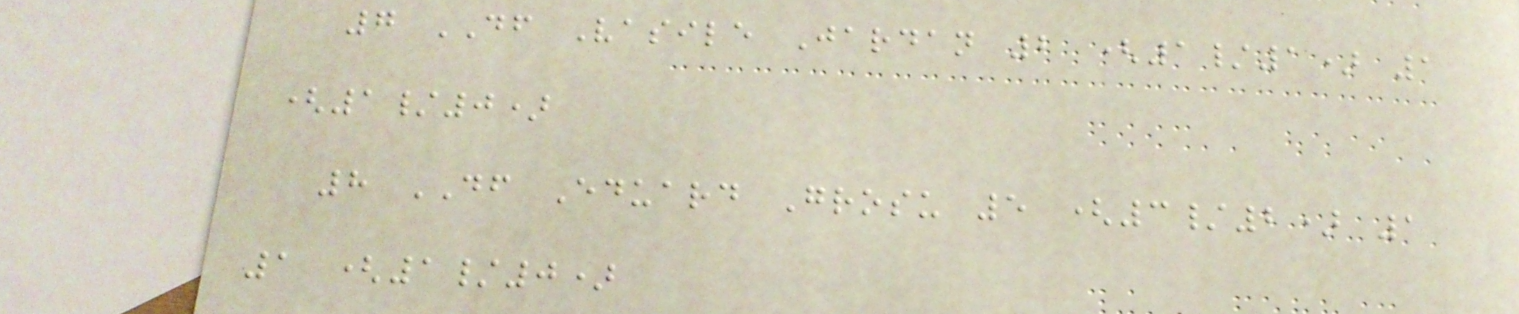7 DF Vasile Jardan 2 (1/1) 1
(1/0)
8 DF Eduard Grosu 5 (3/2) 1
1 (1/0)
